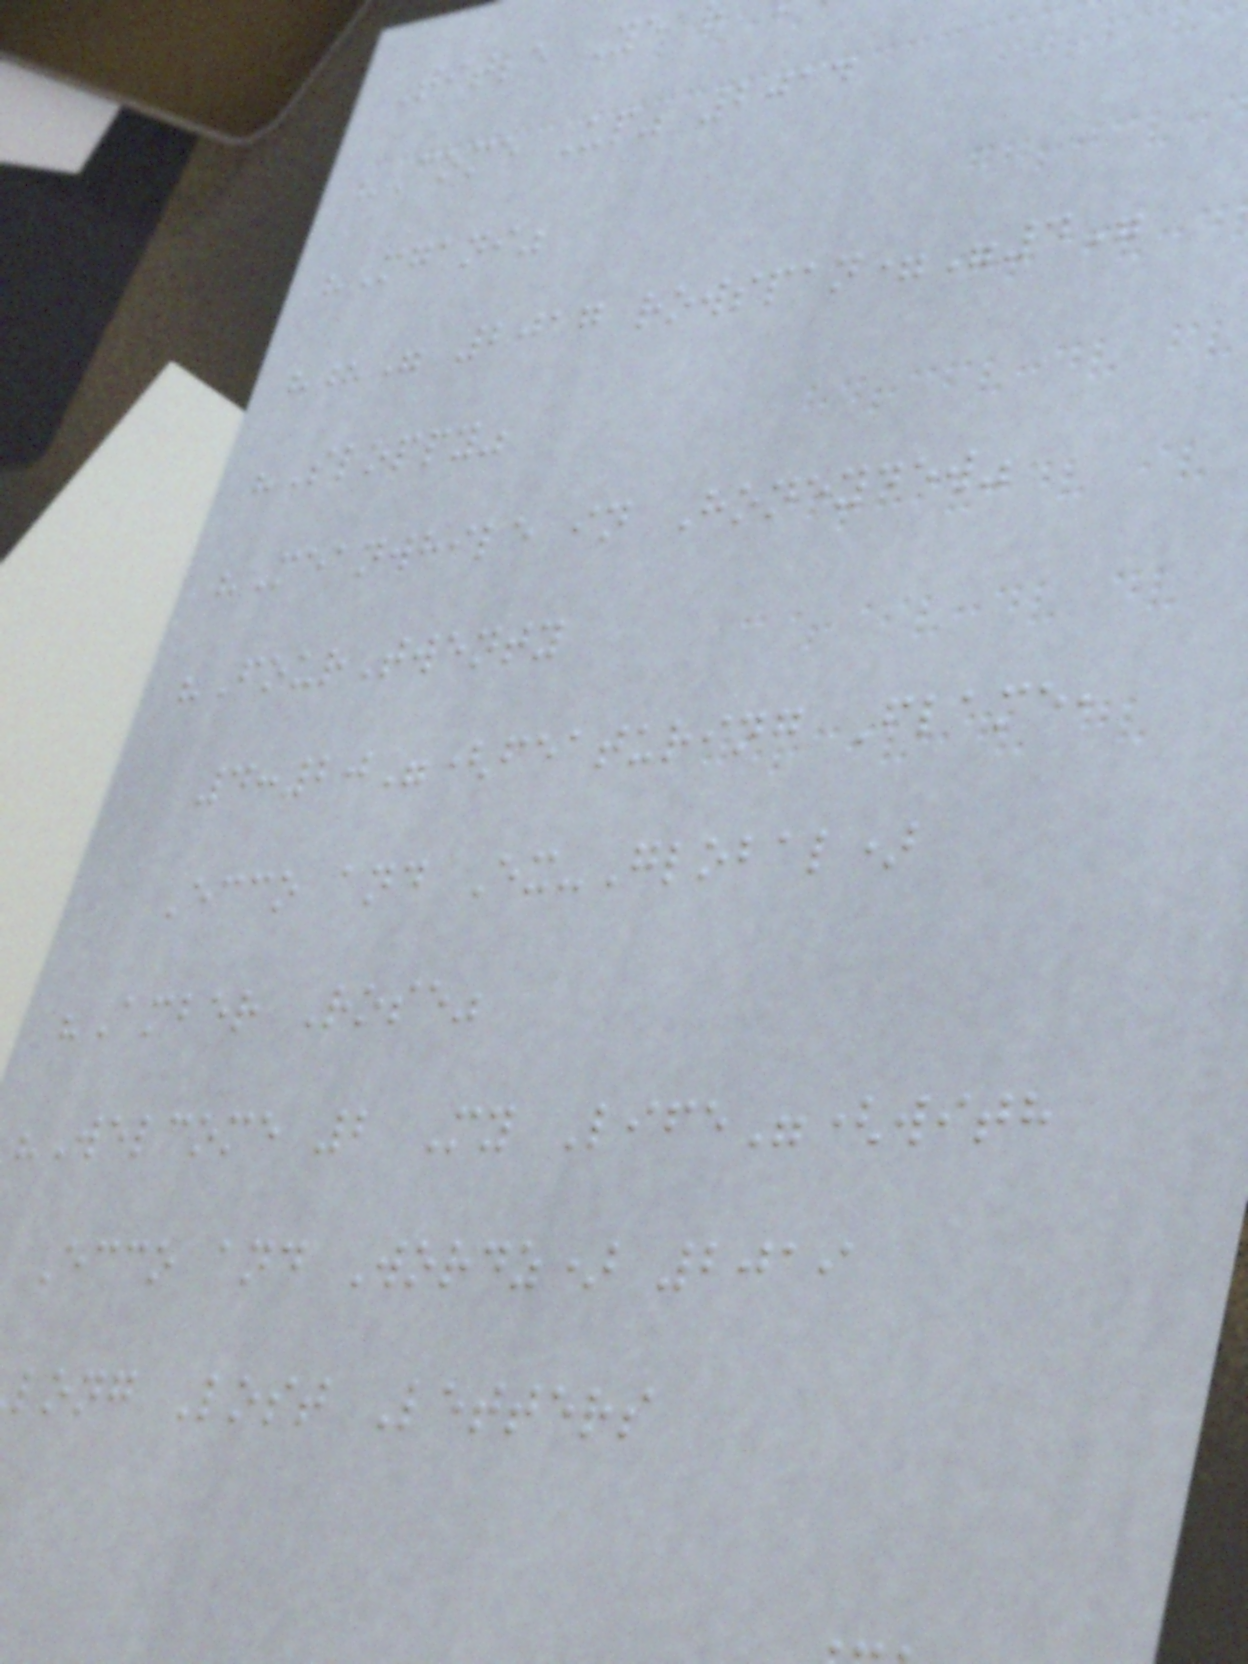Title Yea
"Come Up" 2014
"Mgani"
"?" 2017 rowspan="4"
"Sloppy"
"Meanwhile in Honeydew"
"FourTwenty
4:20"(featuring Flame,
Ecco and Ex-Global)
"Amber Rose"
"Welcome 2 My Life"(with
Ecco and Wordz) 2019
long Lost Letters
